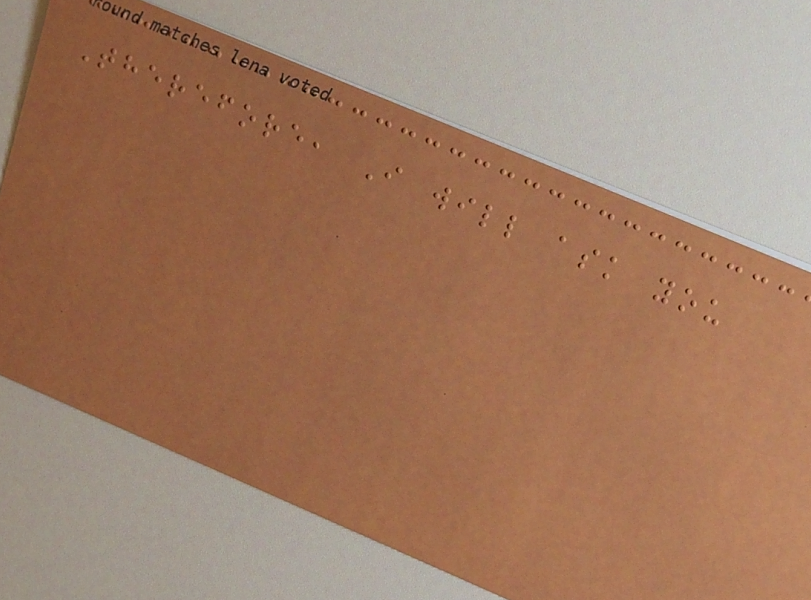Therefore, I will ask you
